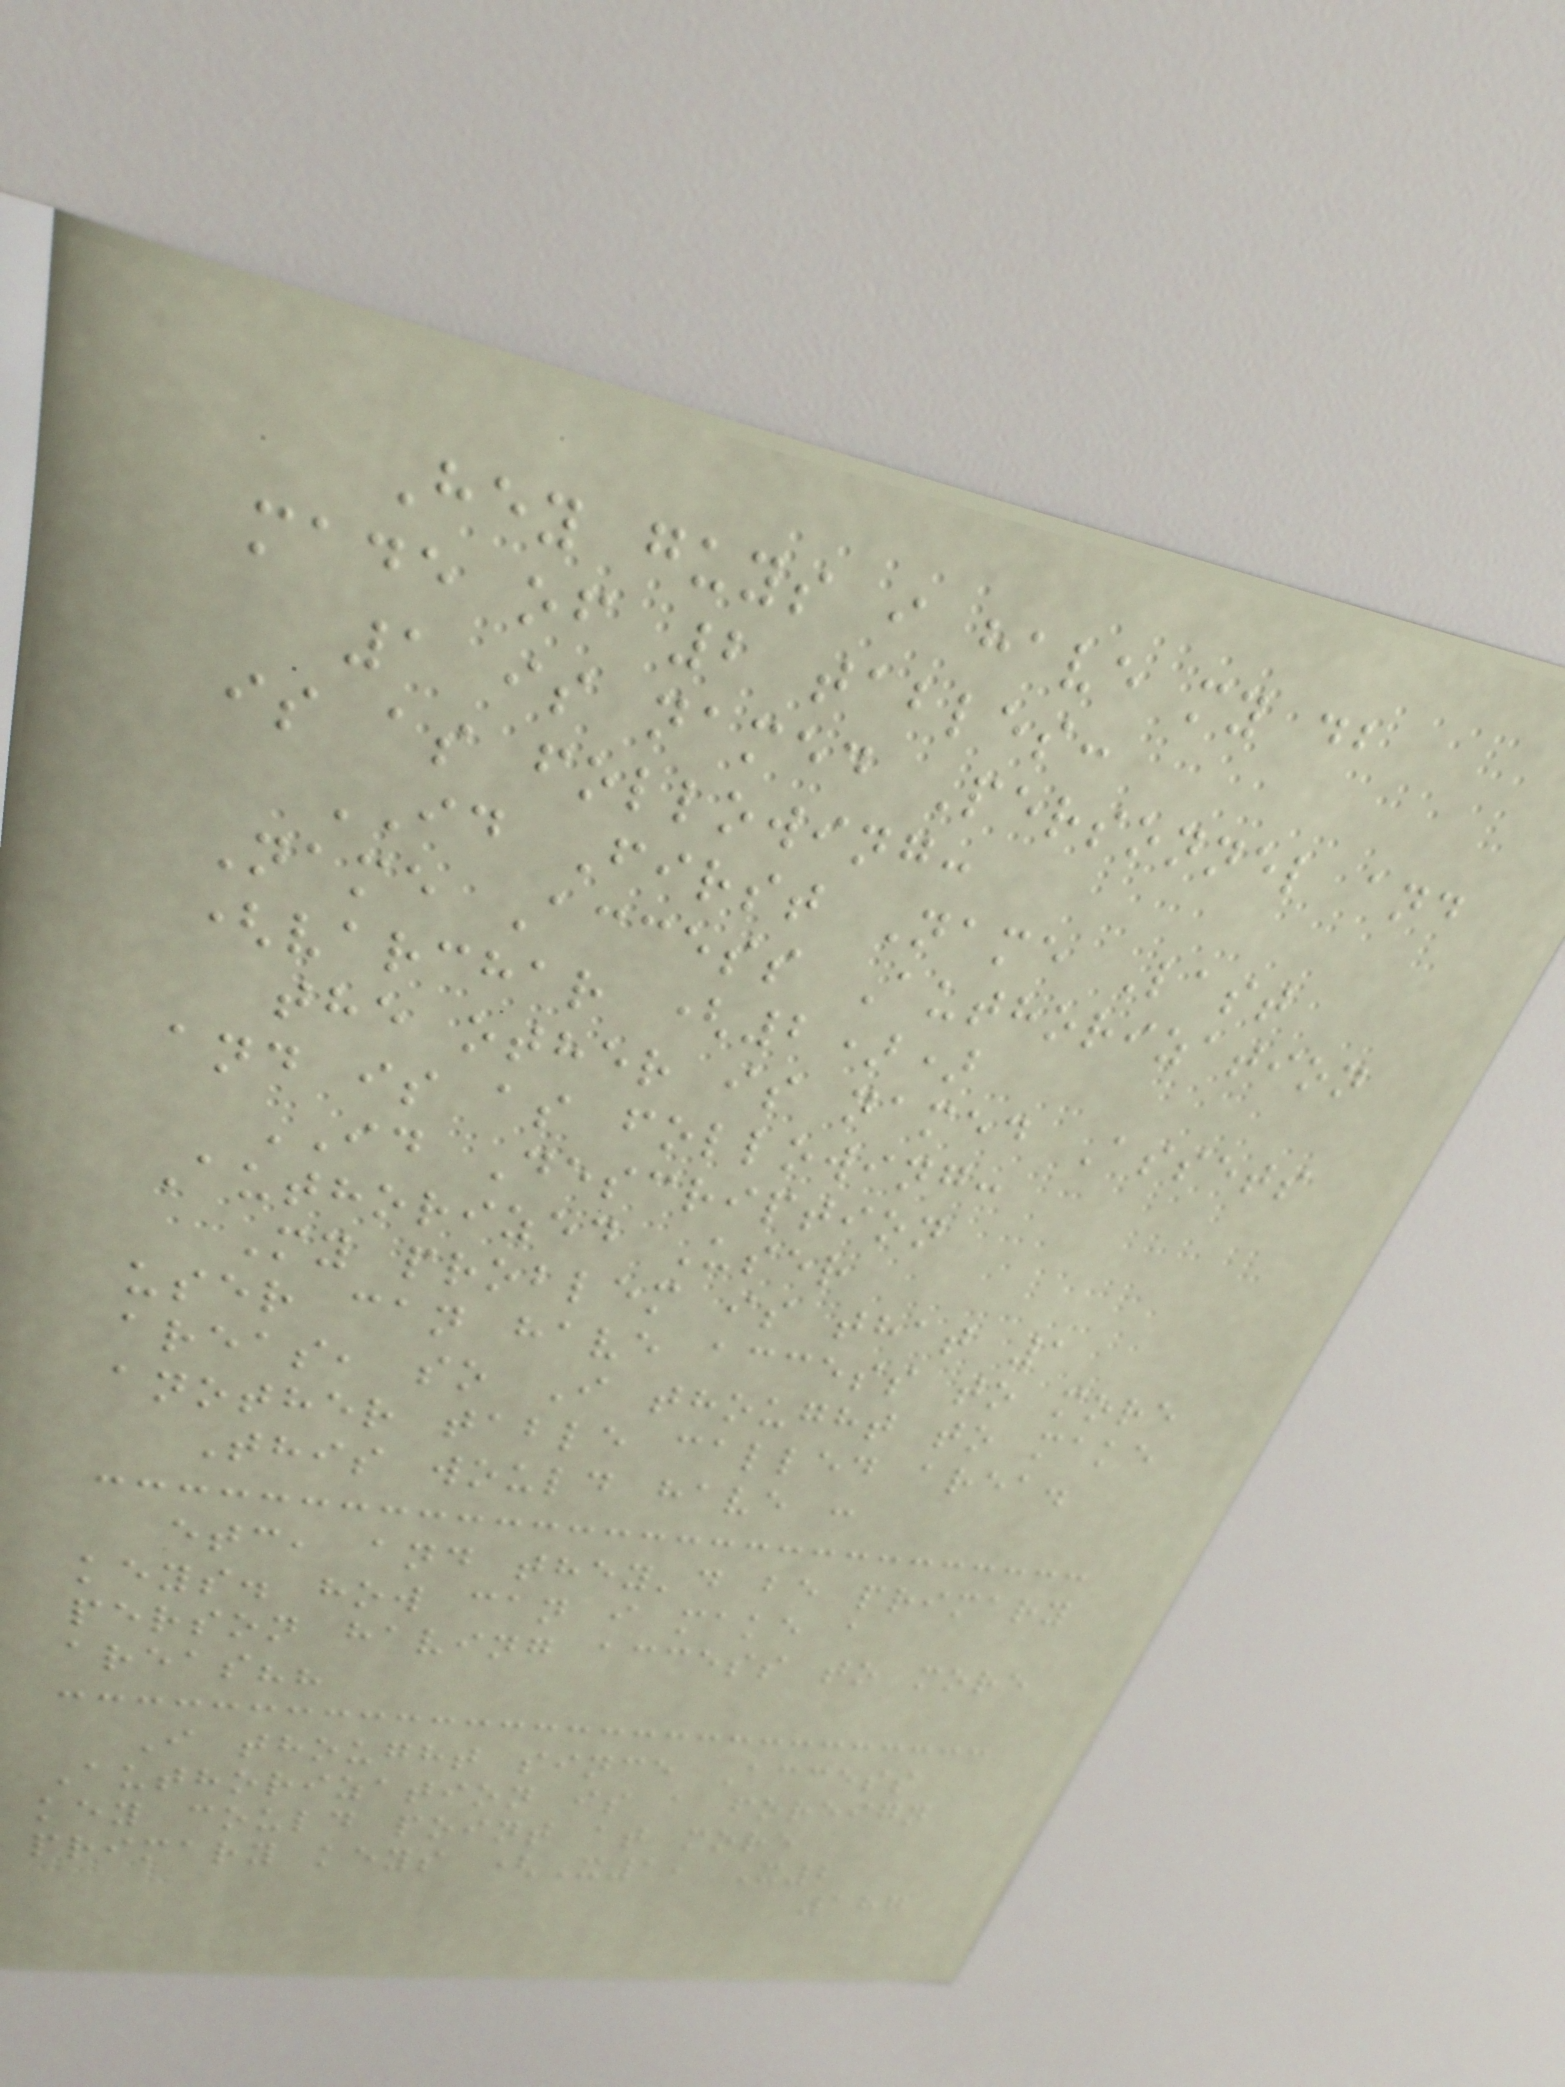Hey guys i have my db
made of 2 tables:
1 is named Personnel and
is as following:
ID First Name Last
Name Access Authorization
(varchar (2))
the other is named Assets
and is as following:
ID Description
Authorized User
My problem is that 1
user can have access to more
areas, so I thought to make
another table called area.
This would have :
etc, and they'd be primary
keys. how can i make a
person having access to more
areas??
I thought since Access
Authorization is a foreign
key could point at more
primary keys (X1, X2
187
